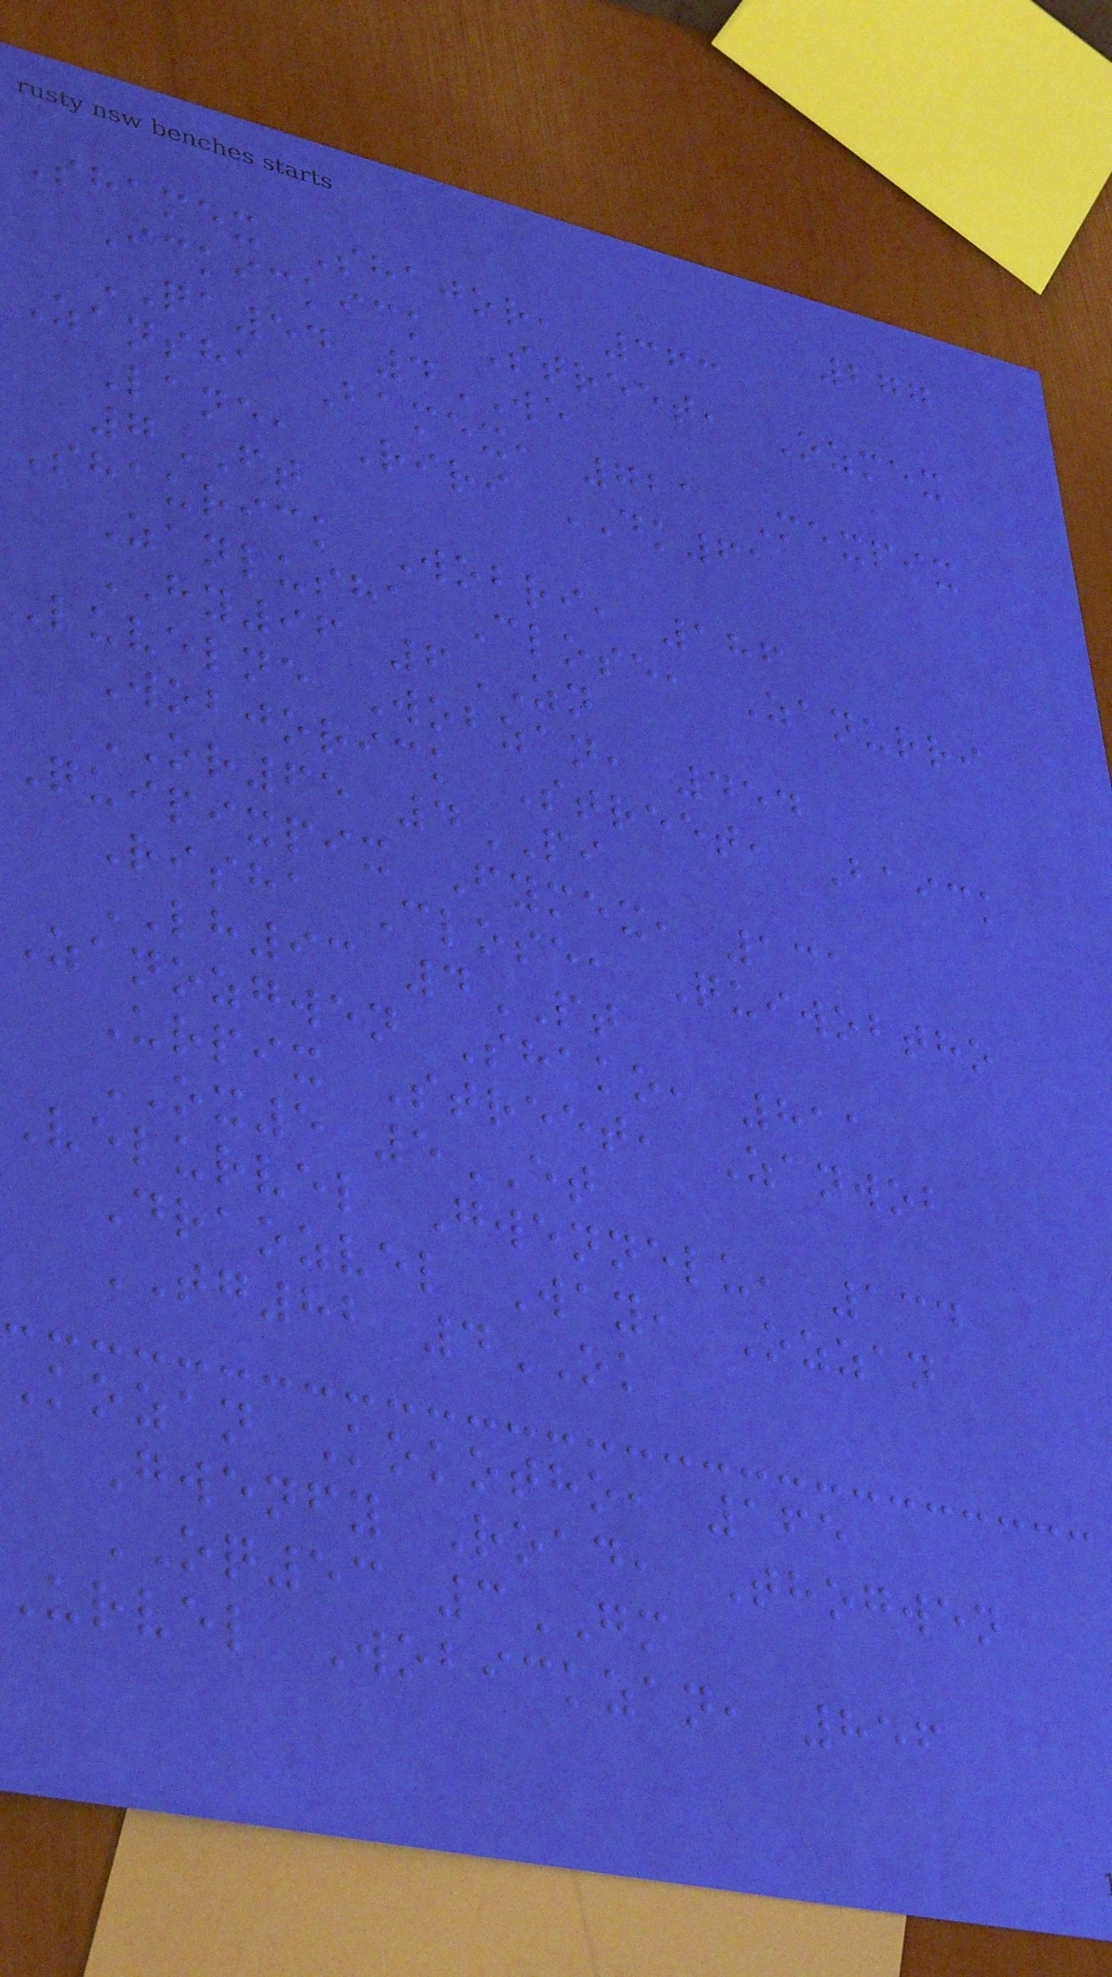277
Shamex Shajor, 363
Ickickick Street, Ozmex
QA54 4WE
Zansha Bamex, 721 Mexpix
Lane, Riri DK61
7FT
Shaurick Wobri, 186
Zanlusha Close, Zanurri
HY96 6ZN
Luvelne Wobzan, 454
Wobjorick Street, Baick
OR65 4PI
Quipixpix Fymex, 131
Risha Close, Quiwobtho
LH93 4PT
Zanozgwen Shako, 811
Urpix Street, Zanwob
OX5 5ET
Velurvel Gwennelu, 134
Draozvel Way, Ozzan
TG82 4OK
Kozan Kokotho, 165
Gwenfy Road, Thogwen
OQ53 3GM
urvel Wobickzan, 856
